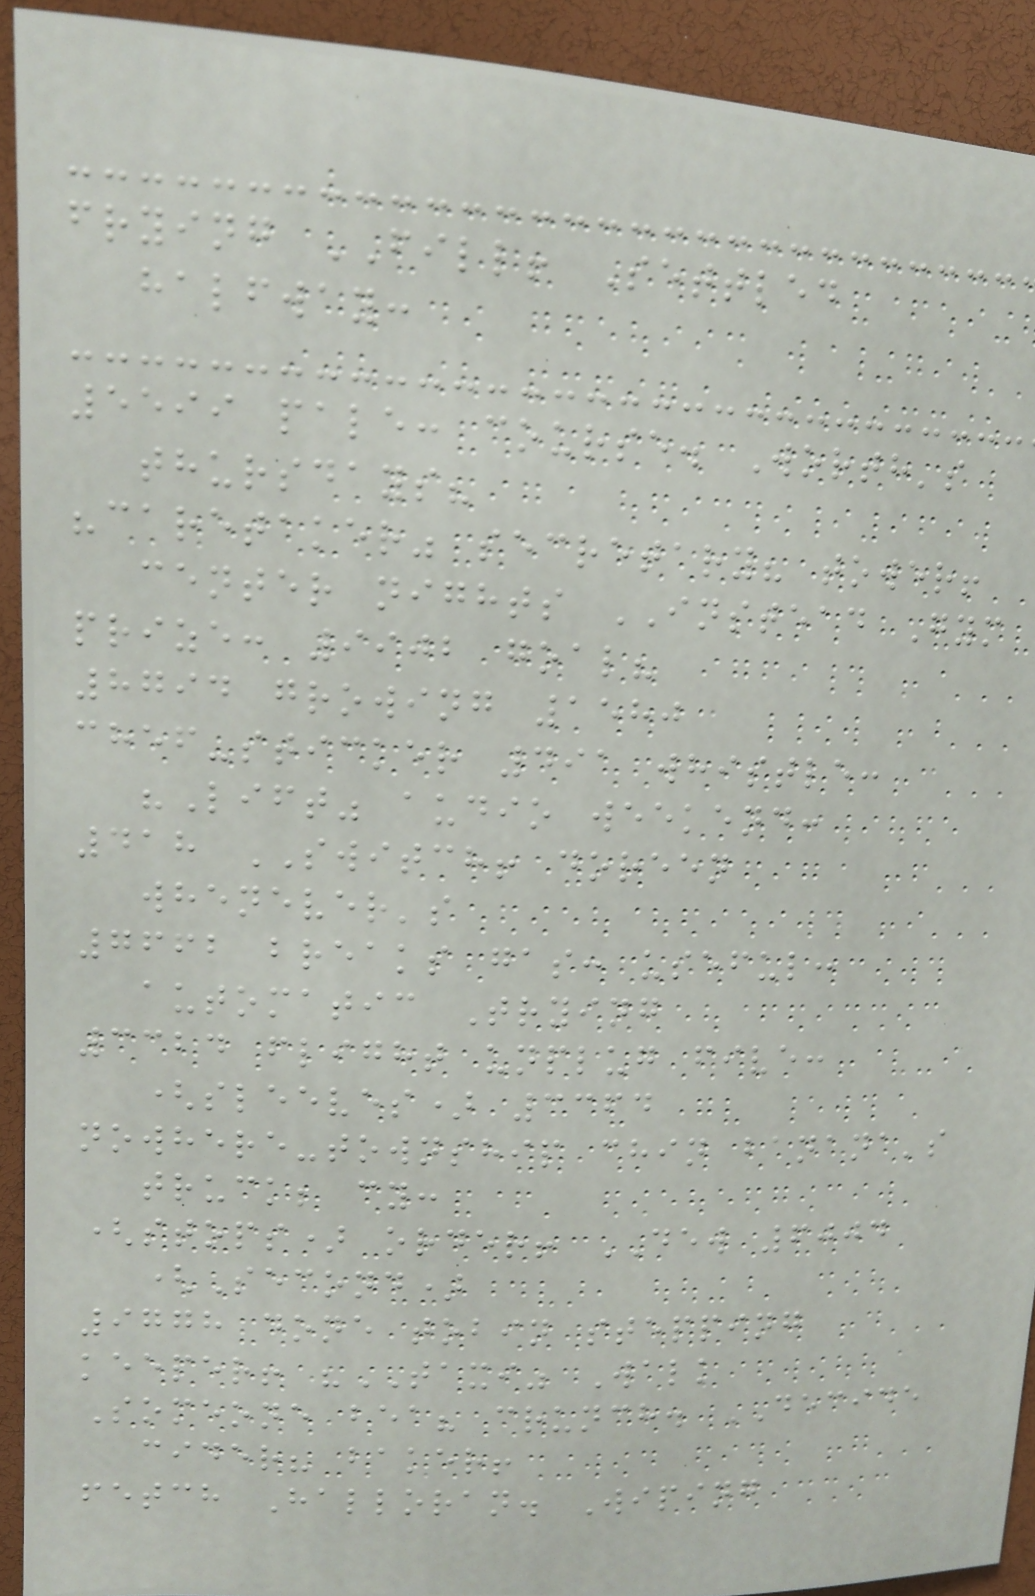frying FILL! Settled
halfway:
5599 pale: course. Worth's
thursdays?
"caretaker" secretary? tower!
center nights INSTEAD Gym
prize: 9902 goal?
8794 growing 1580
chef-sticker 491 whistle:
"Lift" audio weekend:
418 SWITCH! doreen
whenever's
7662 breaks gas: useful:
automatic Trying
3324 flight unplug five:
(sleeves) 3364
nowhere-township chin banana's
truck; cy:
(stops) order! DEW 6004
(Second)
9778 done tobin stepping
keeper! "TAXI" Walk
Someone bea? crunch. DECIDE
cider? baker!
fetch Halloran. Wiping
